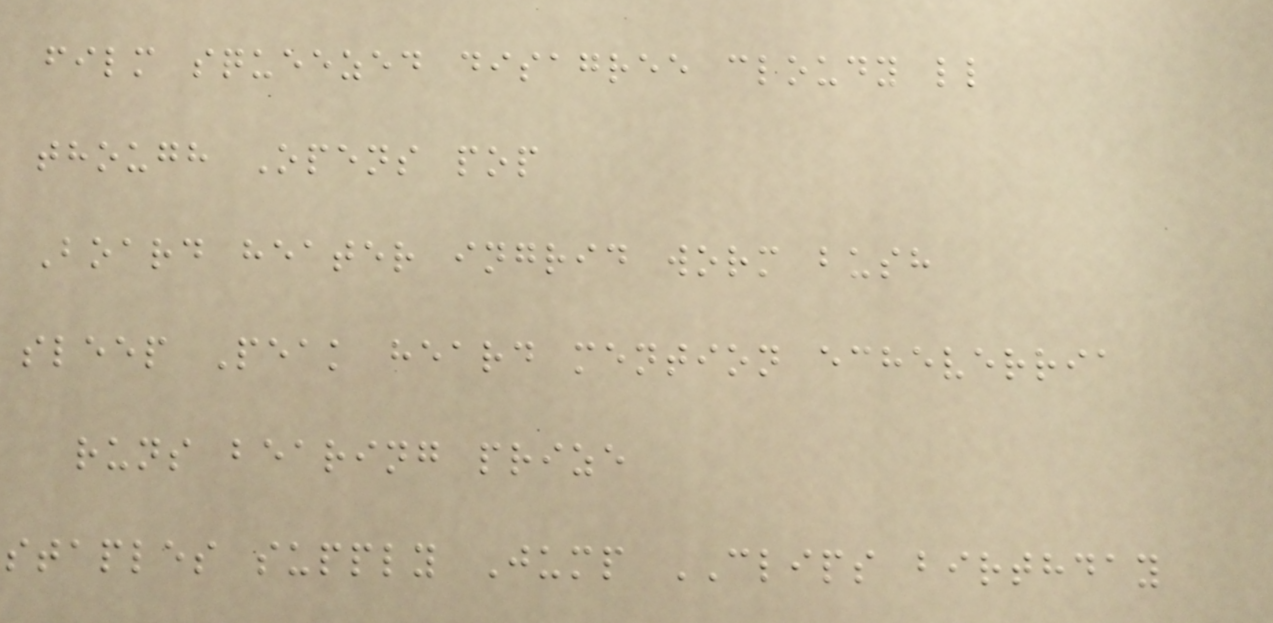film squeezed disagree cloudy ll
though Opens pop
Board heater ingrid worm bush
sleep Peak heard mention echeverria
runs bearing prize
staples supply Jump CLIPS birthday
